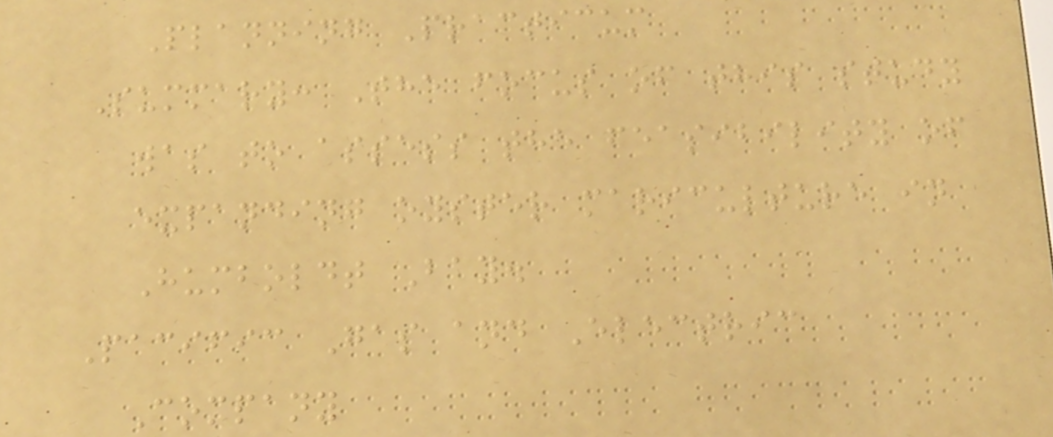Planning Practicum
Summary: The focus of this study
was to assess the feasibility of
expanding oyster mariculture in
Humboldt Bay.
Pacific Gas and Electric
Company
